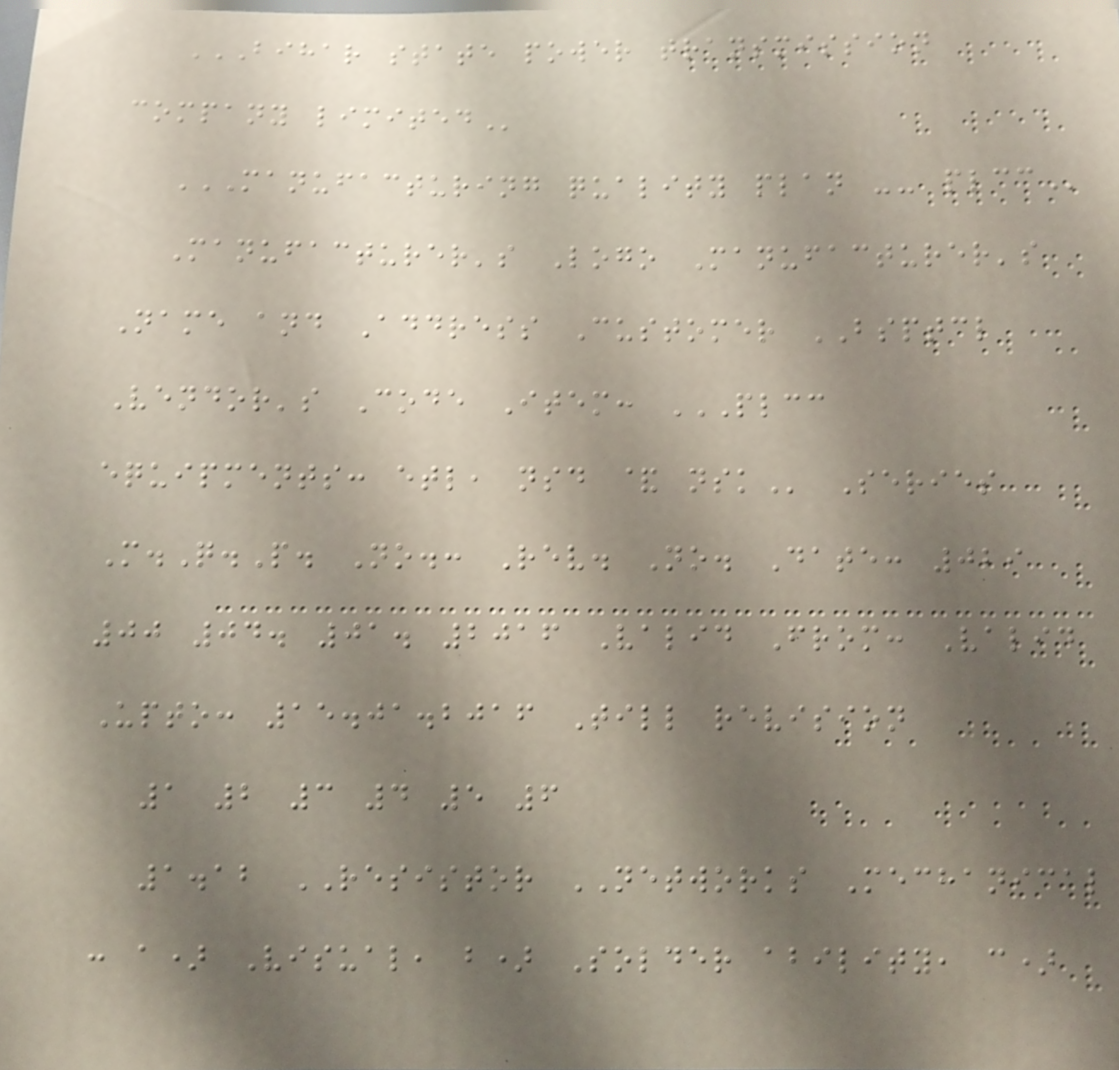BIHAR STATE POWER TRANSMISSION
COMPANY LIMITED
MANUFACTURING QUALITY PLAN -- PLCC
Manufacturer's Logo Manufacturer's
Name and Address Customer BSPTCL
Vendor's Code Item: PLCC
EQUIPMENTS: ETL, NSD & NSK Series
M.Q.P. No.: Rev. No. Date: 029
00 04. 01. 2016 Valid From: Valid
Upto: 15.01.2016 Till revision
1 2 3 4 5 6
1.12 RESISTOR NETWORKS Mechanical
: a) Visual, b) Solder ability, c)
